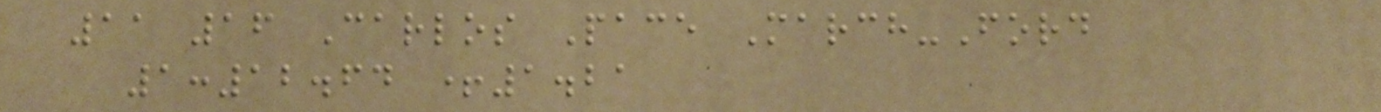11 16 Carlos Pace March-Ford
1:12.64 +1.21
